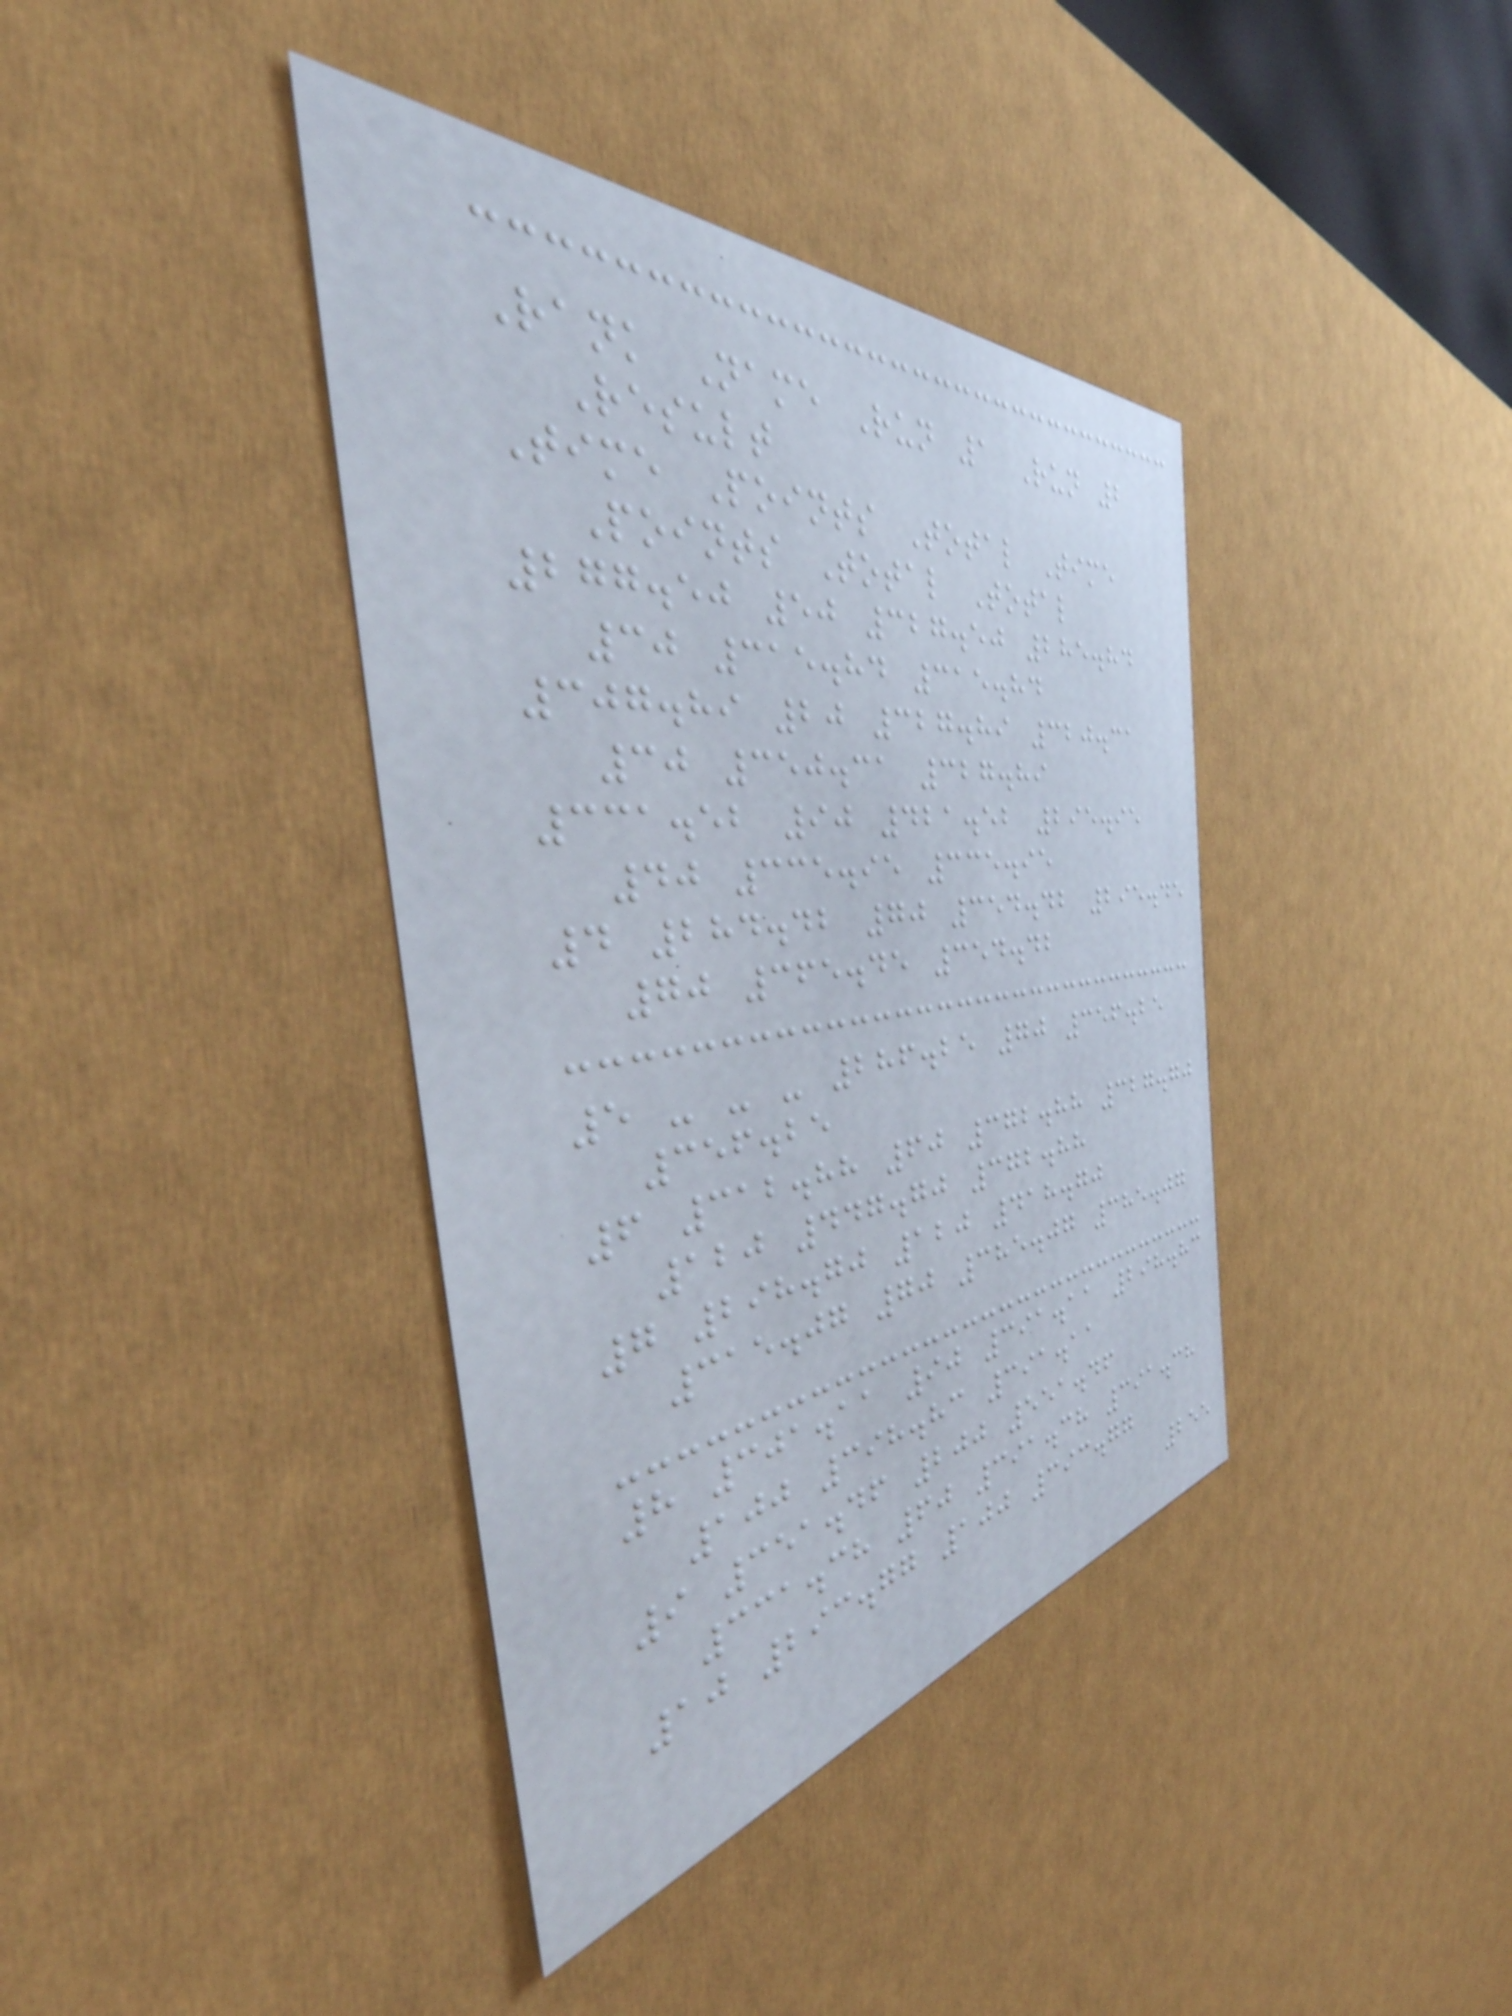Rank Name Run 1 Run 2
Result
Time Points Total Time
Points Total Total
277.50 50 327.50 285.84
30 315.84 315.84
307.89 20 327.89 320.31
30 350.31 327.89
331.52 90 421.52 295.95
40 335.95 335.95
4 284.42 70 354.42 295.45
70 365.45 354.42
5 - - - 286.25 70 356.25
356.25
6 312.88 60 372.88 327.70
120 447.70 372.88
7 298.70 120 418.70
315.07 70 385.07 385.07
8 301.11 90 391.11 298.83
100 398.83 391.11
9 351.46 200 551.46
331.38 60 391.38 391.38
10 293.77 100 393.77
255
